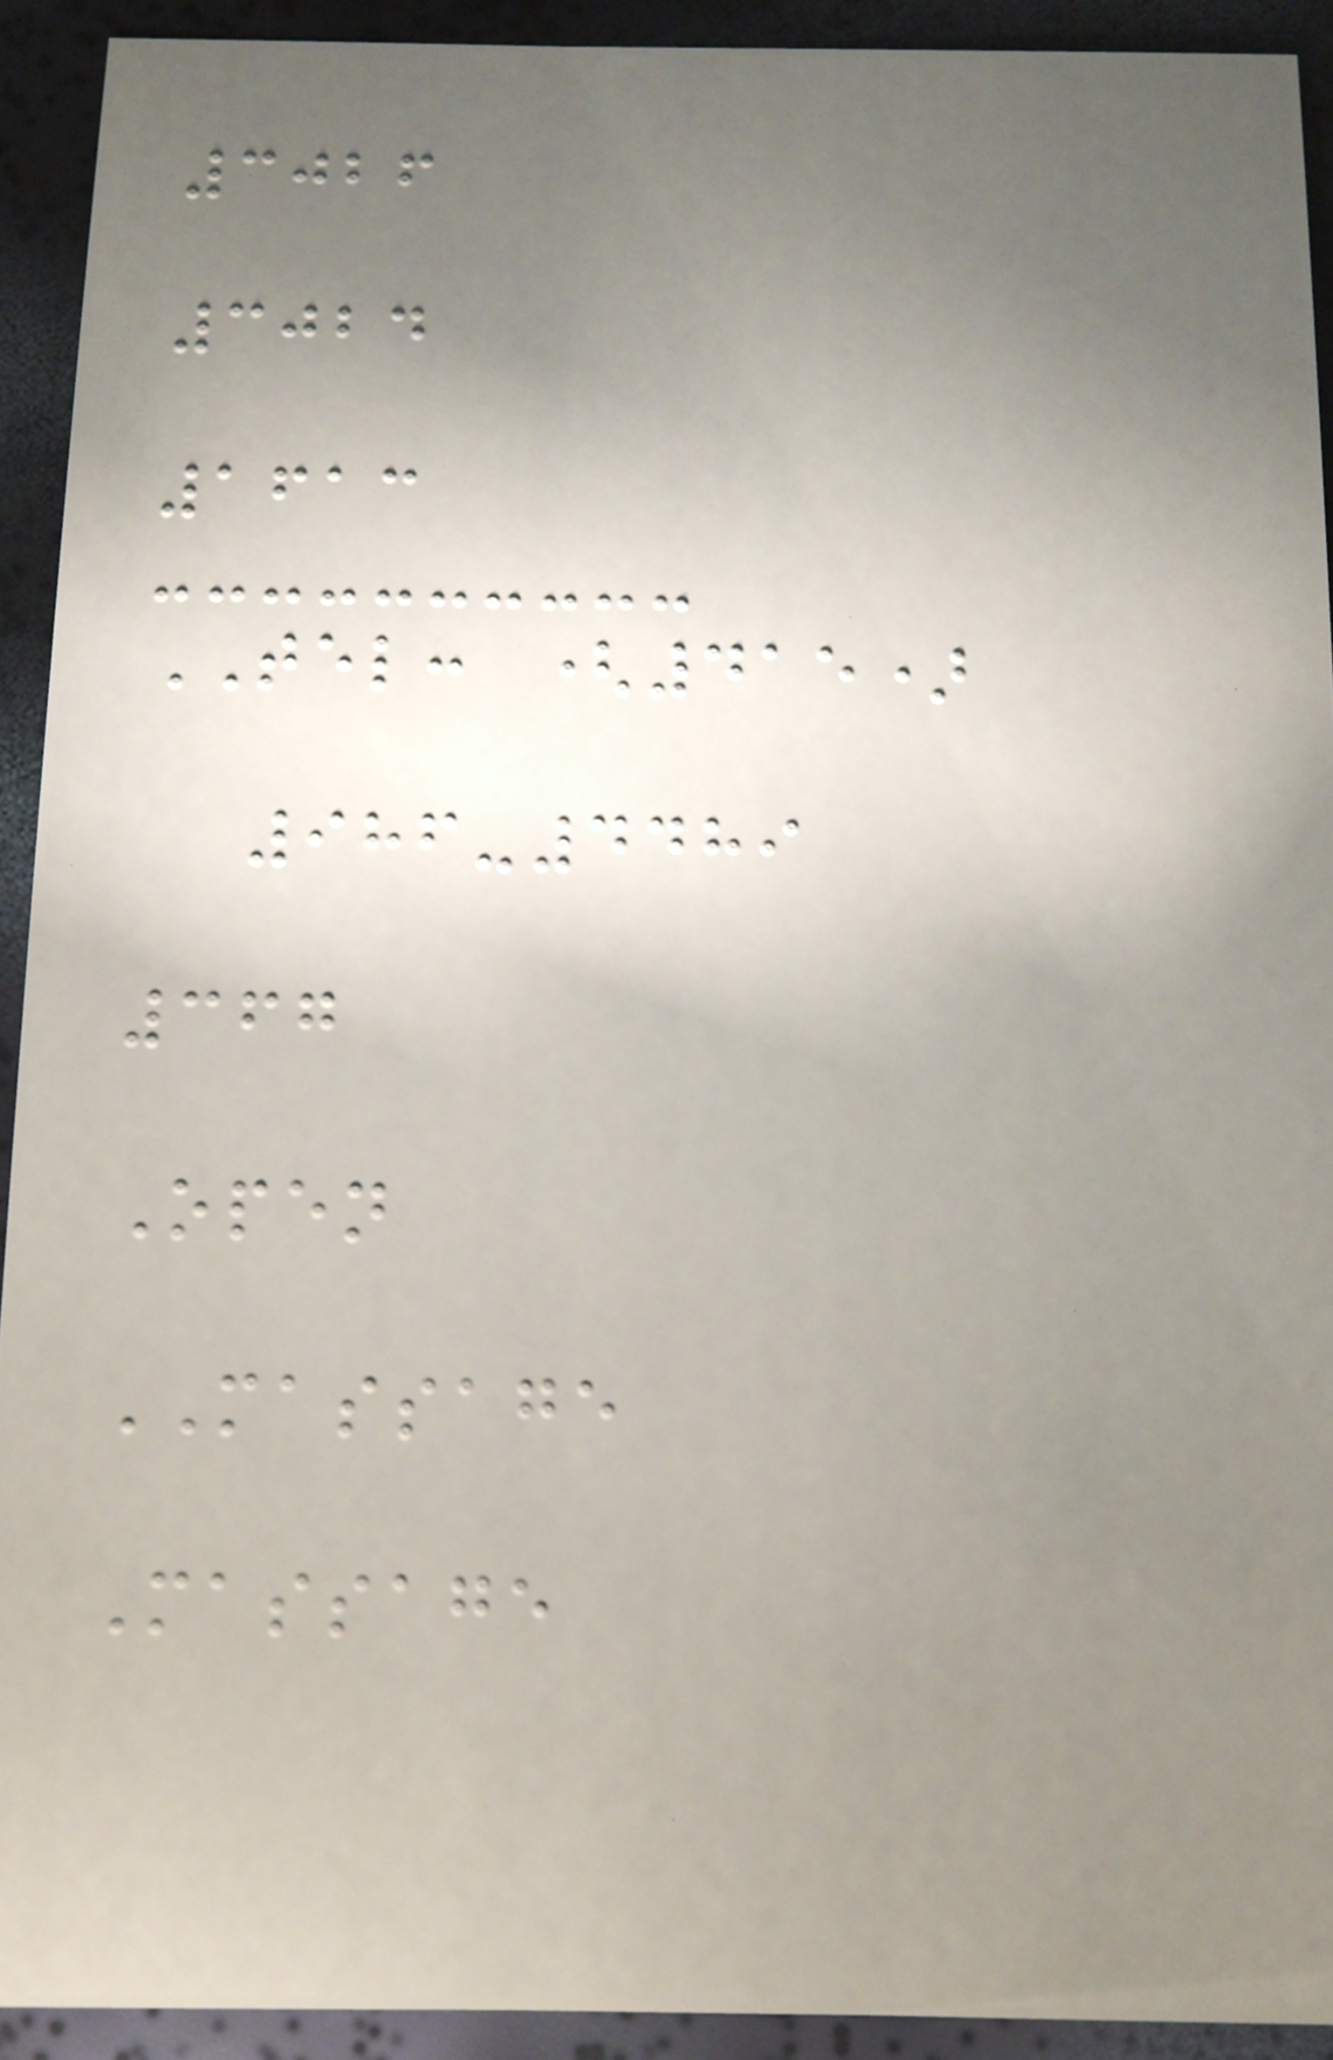3026
3024
1613
TEL: (415)
986-4489
367
Open
MASSAGE
Massage
